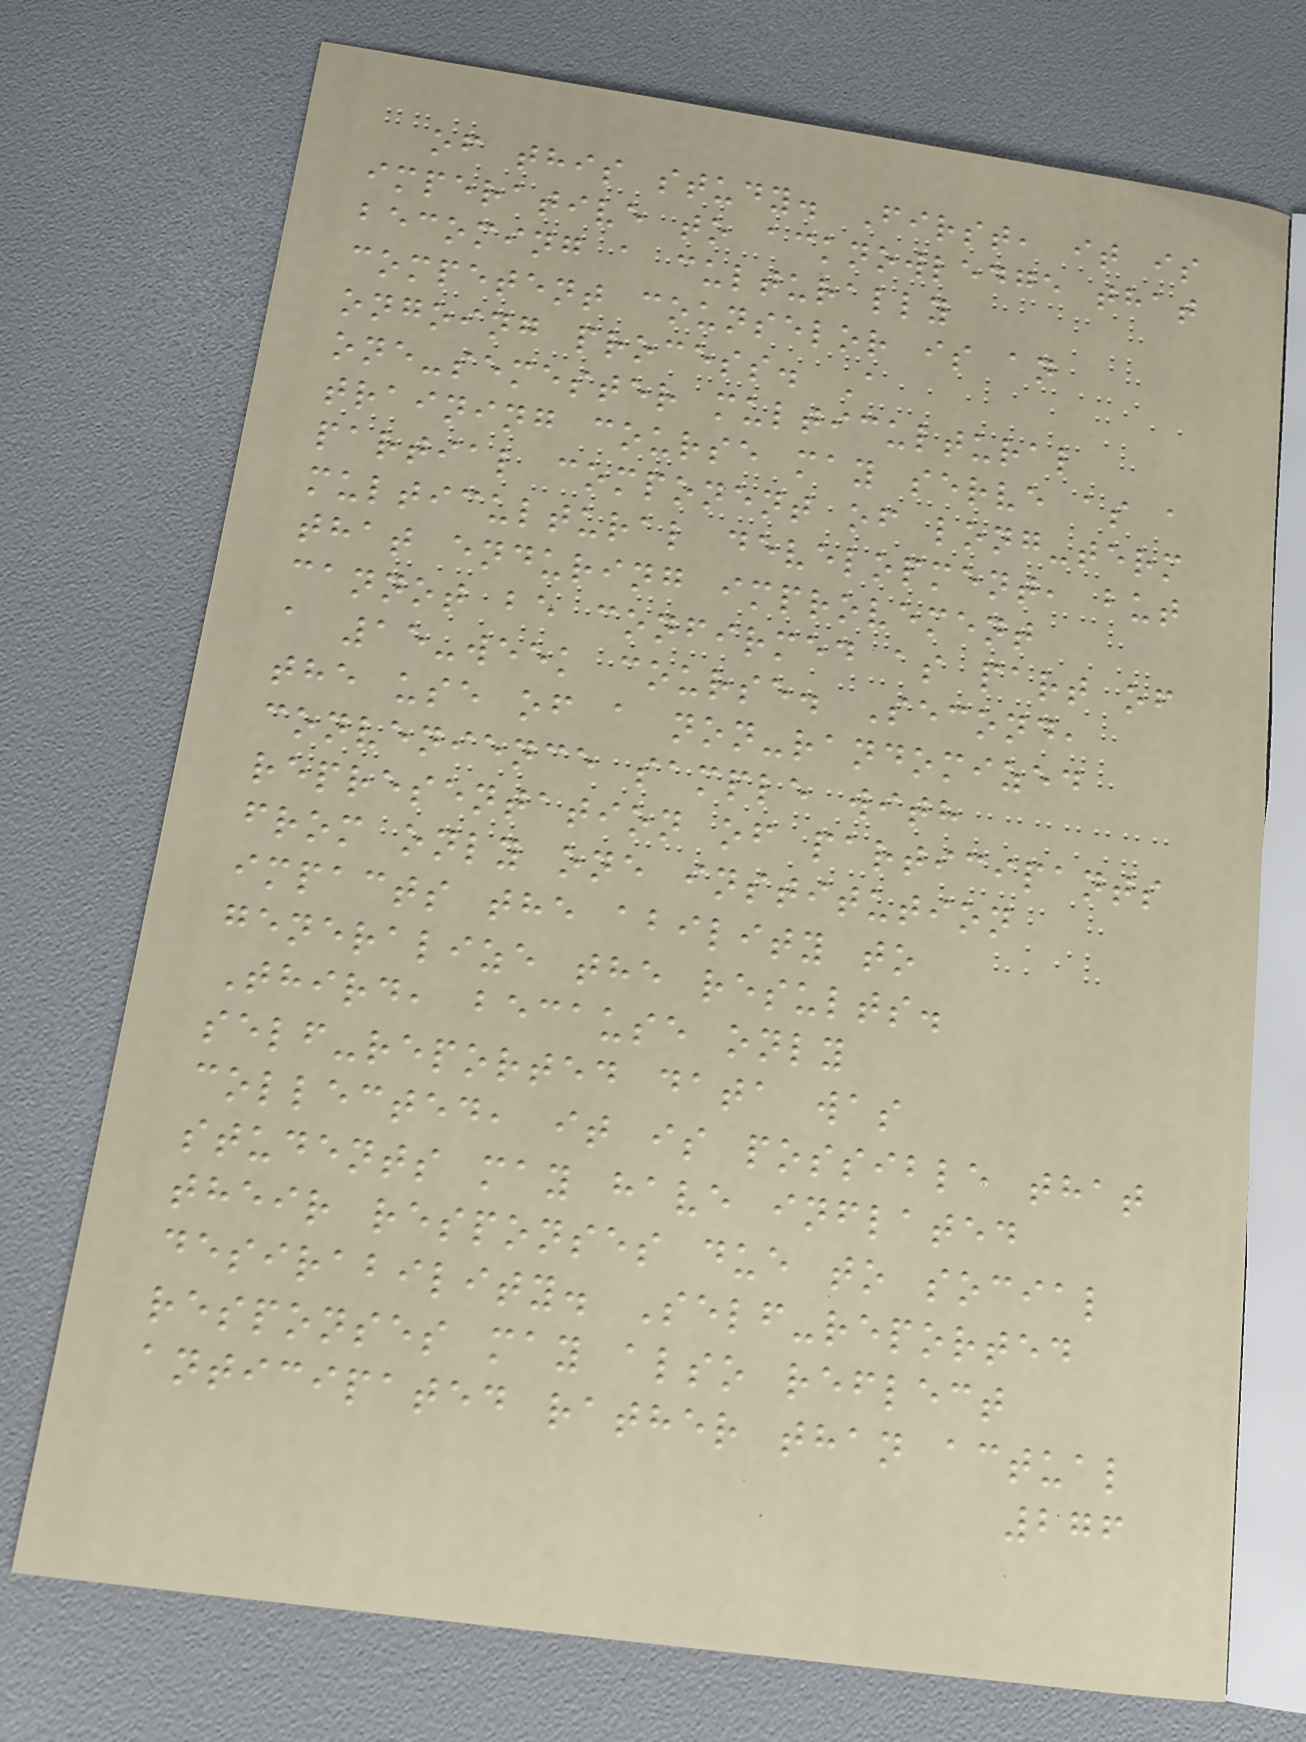of this study. First, it is
imperative to acknowledge that
becoming a culturally
competent counselor is an
ongoing process. A
one-semester multicultural
training course may serve as a
partial component of long-term
multicultural development, but
that enduring improvement
cannot be confirmed as part of
a 15-week course. Second,
the use of a non-randomized
convenience sample with
representation of participants
from only one institution
impacts the ability to
generalize the results.
Third, because only
self-reported data was
collected, it is possible that
students may have inflated
their responses due to social
desirability. Self-reported
responses may also reflect
anticipated rather than actual
276
